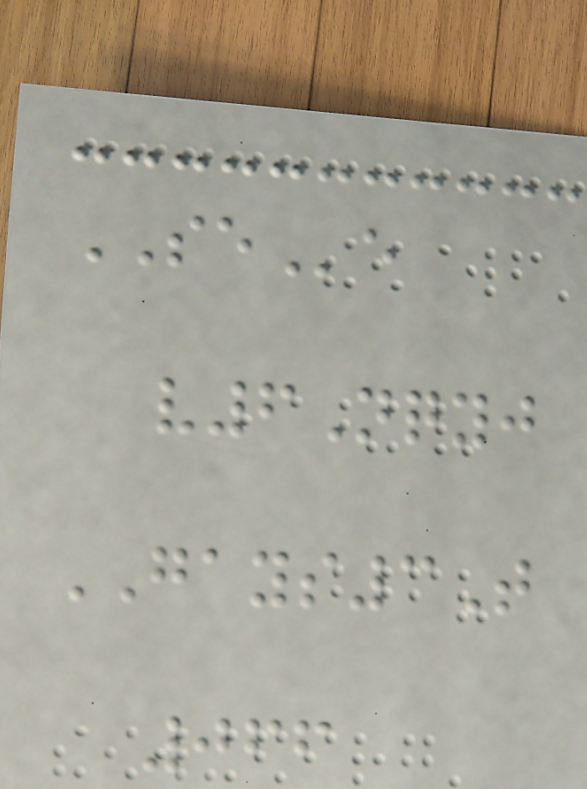SEe
v6Nqyj
GAYS3T
066
